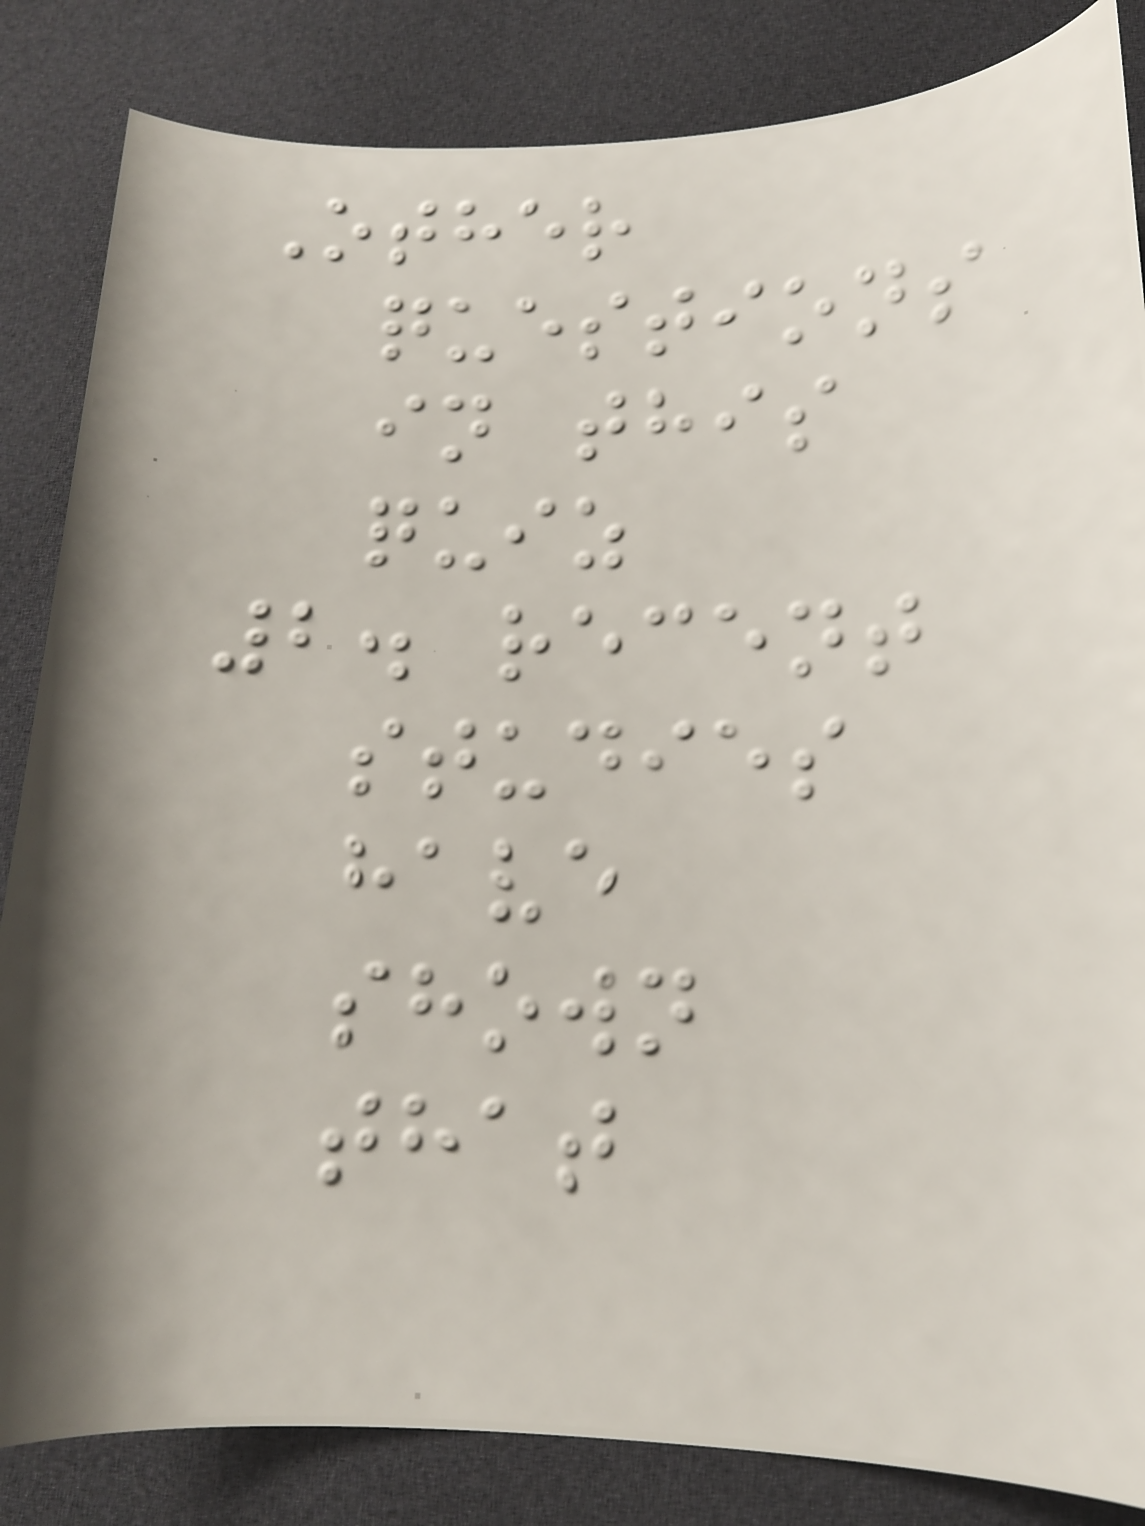Other
questions
in this
quiz
2. recent
studies
have
shown
that
